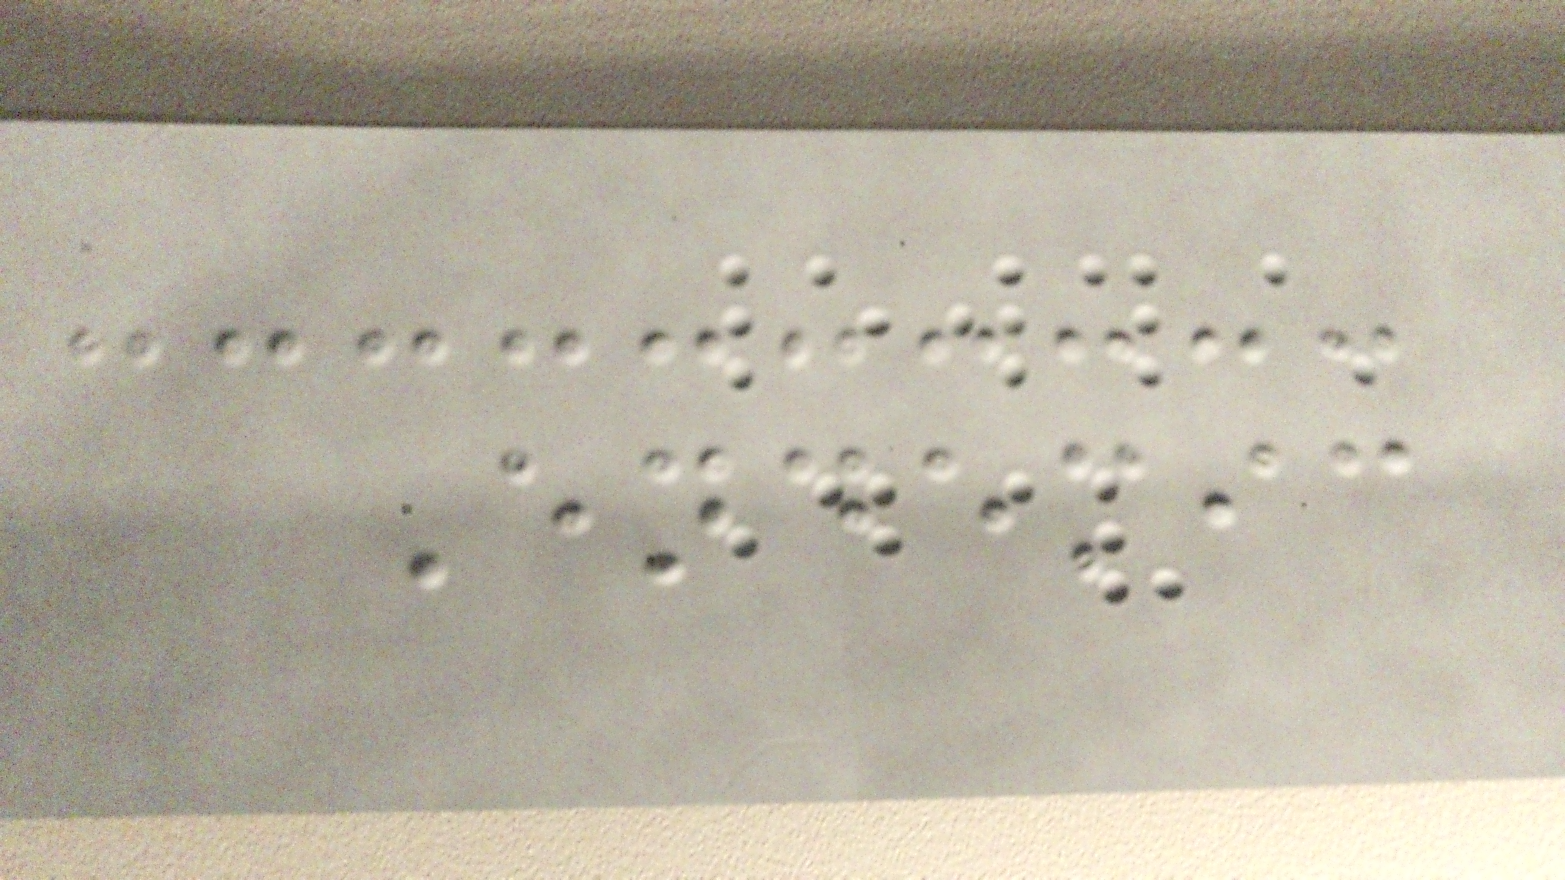Endemic
